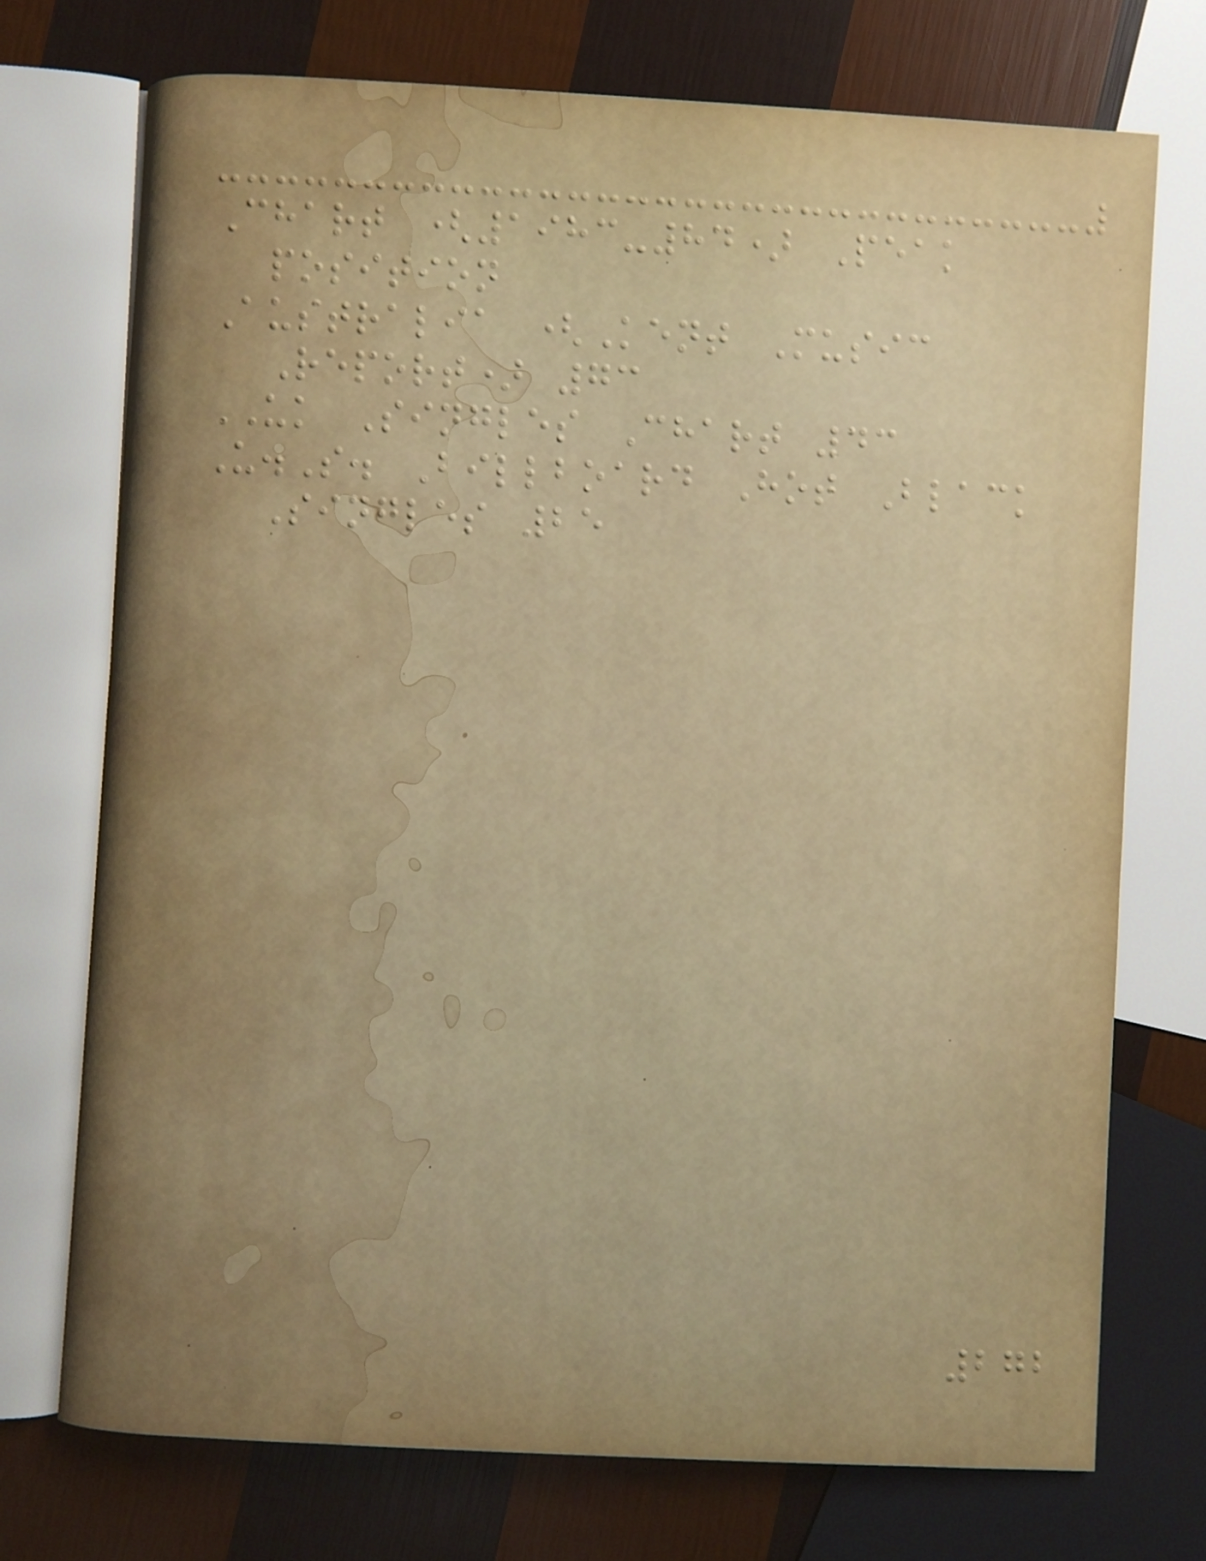Chart (1983-84) Peak
position
Australia (Kent Music
Report) 73
UK Singles Chart 43
U.S. Billboard Hot Black
Singles 25
272
